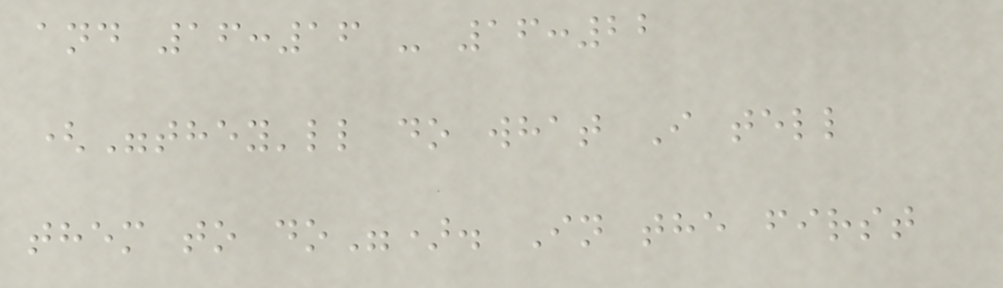and 16:16 - 16:22
("they'll do what I tell
them to do"). In the first
